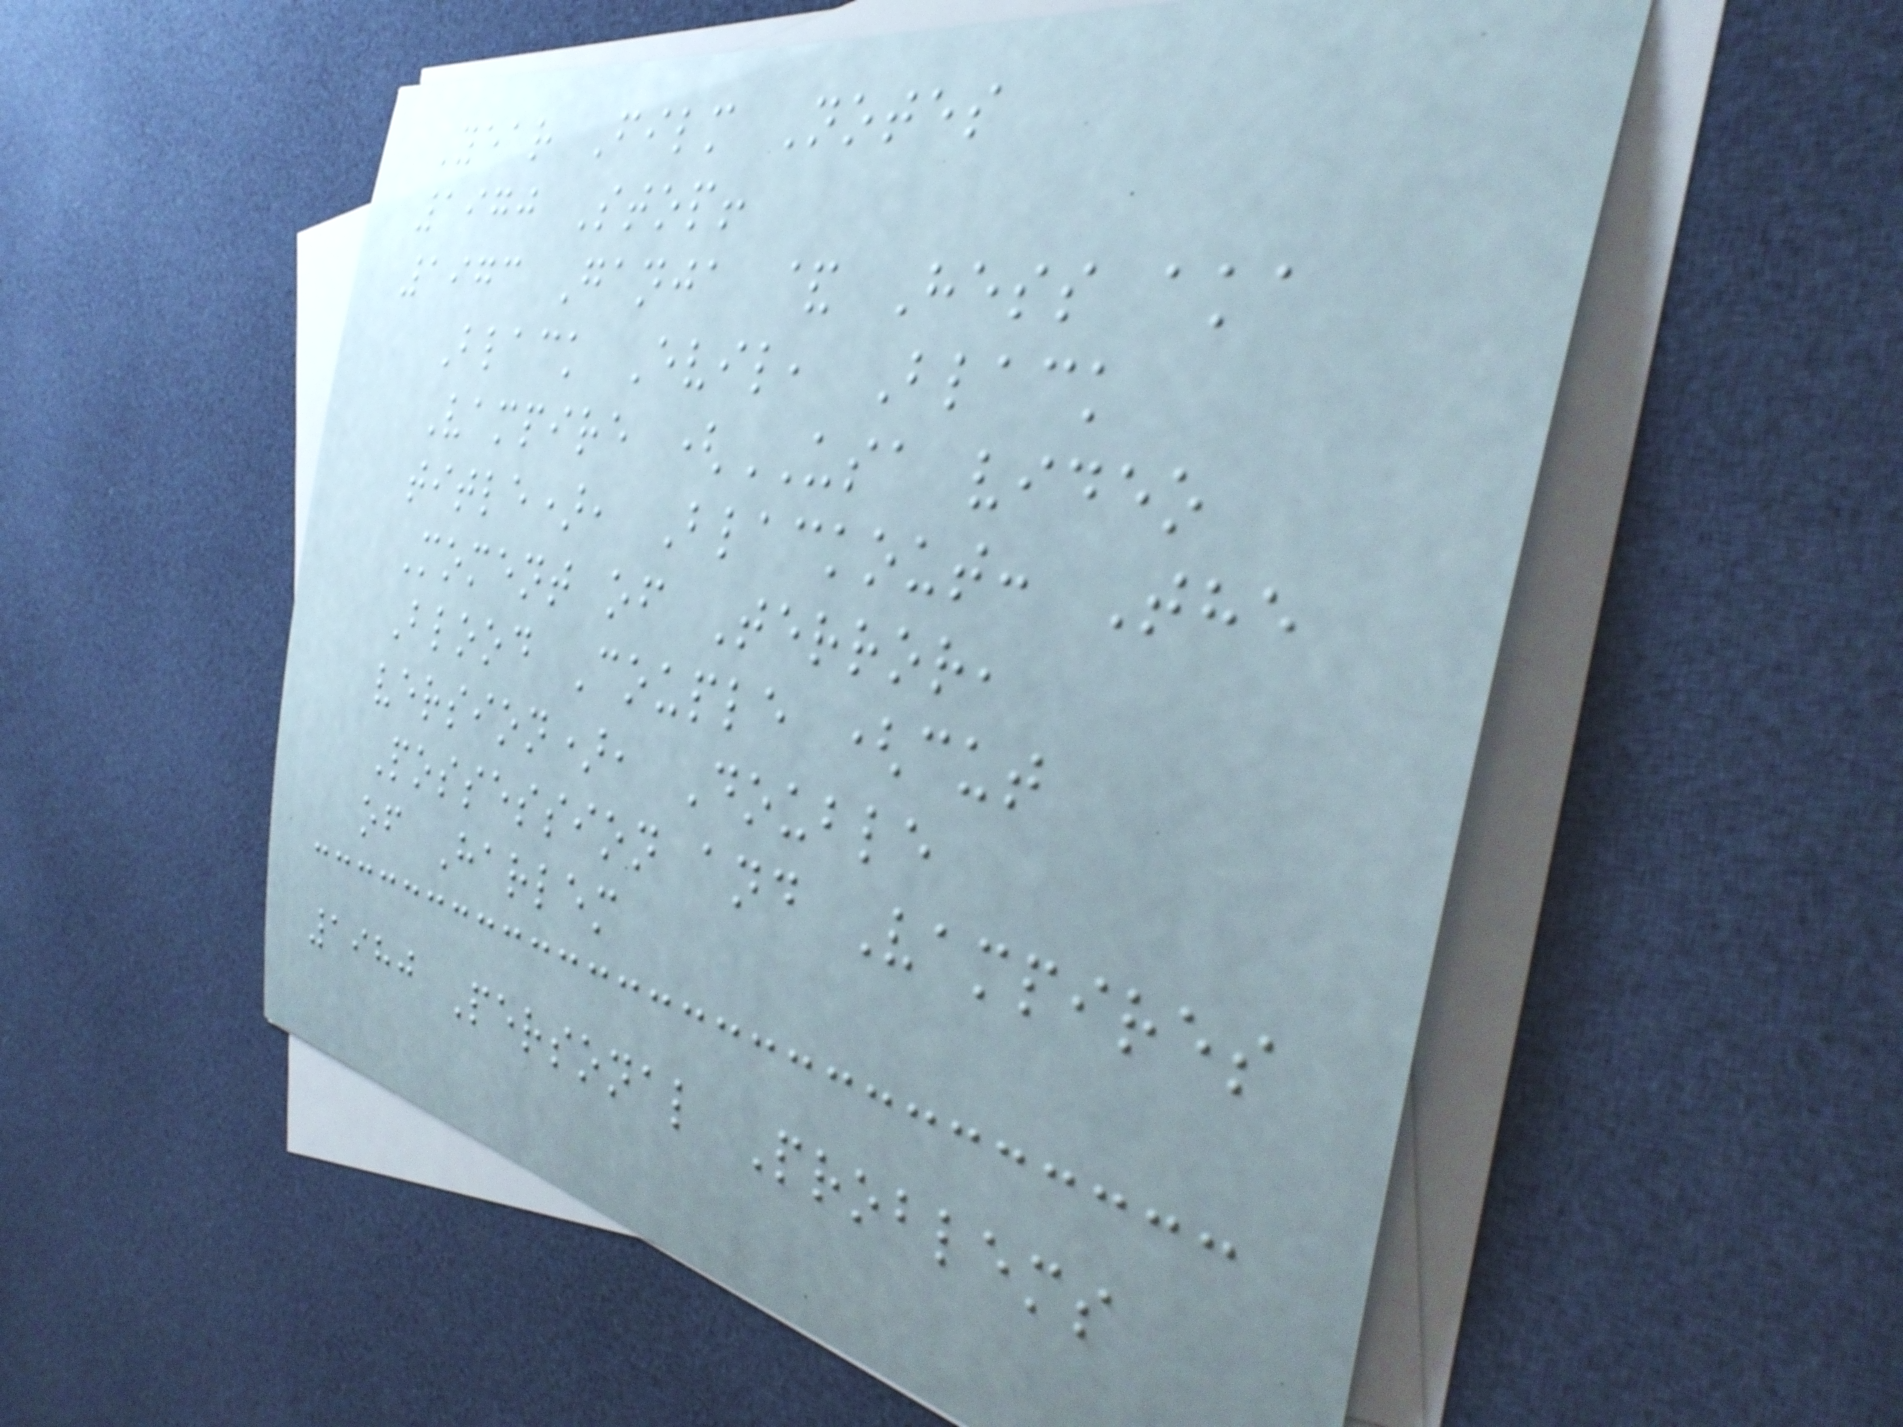Year Film Notes
1970 Stop!
1973 Ganja & Hess aka
Black Evil, Black
Vampire (USA video
title), Blackout: The
Moment of Terror,
Blood Couple (cut
version), Double
Possession and Vampires
of Harlem
1980 Personal Problems
